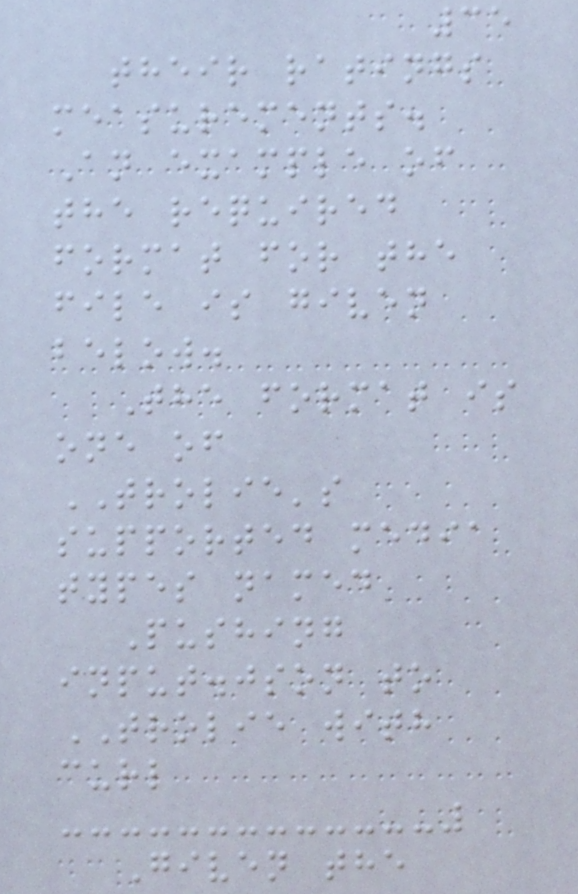35
their ratings
measurements.
An example of
the required
format for the
file is given
below.
The format is
one of
TROLIE's
supported media
types named
Pushing
input.json to
TROLIE with
curl
Given the
